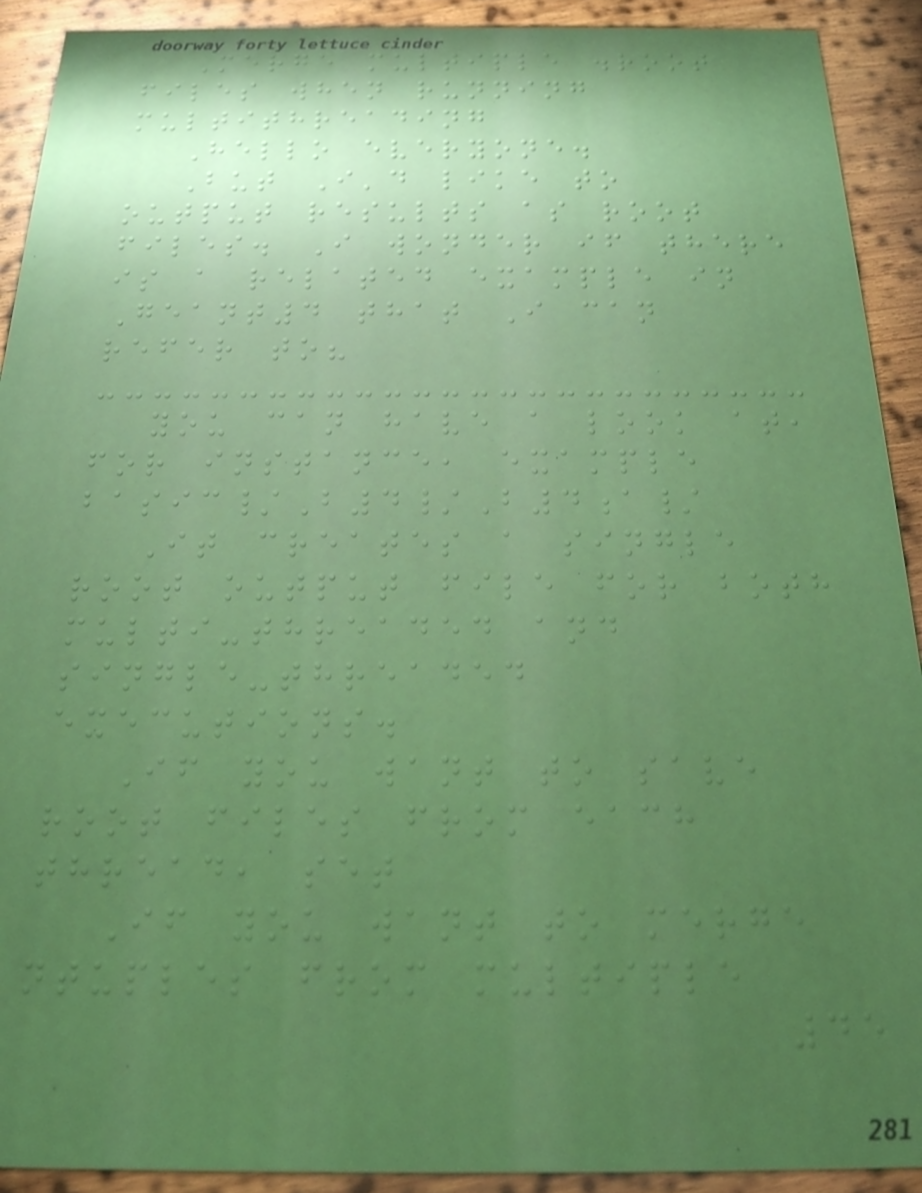Merge multiple .root
files when running
multithreading
Hello everyone.
But I'd like to
output results as root
files. I wonder if there
is a related example in
Geant4 that I can
refer to?
you can have a look at,
for instance, example
basic/B4/B4a/
It creates a single
root output file for both
multi-threaded and
single-threaded
executions.
If you want to save
root files from each
thread, set
If you want to merge
ntuples from multiple
45
